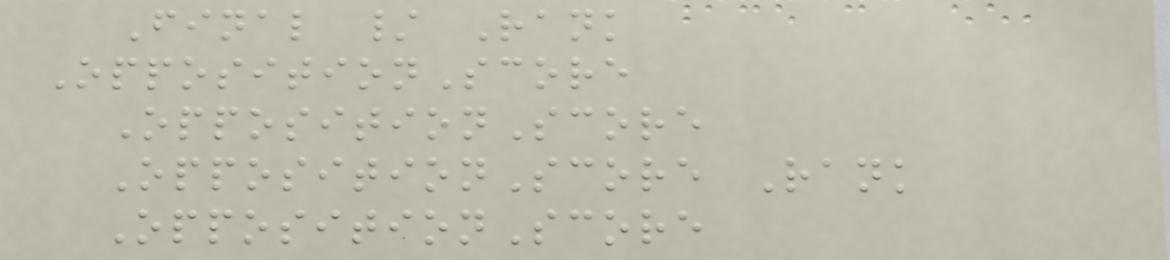Final / Rank
OppositionScore
OppositionScore
OppositionScore Rank
OppositionScore
